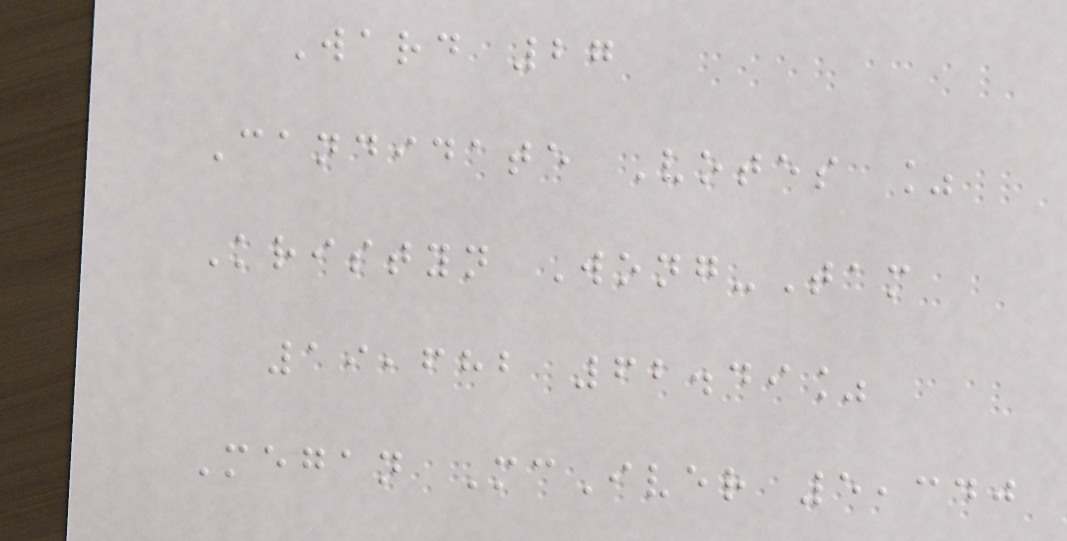Ward 27
Candidate Votes %
Kristyn Wong-Tam
19,682 62.49%
Megan McIver 5,340
